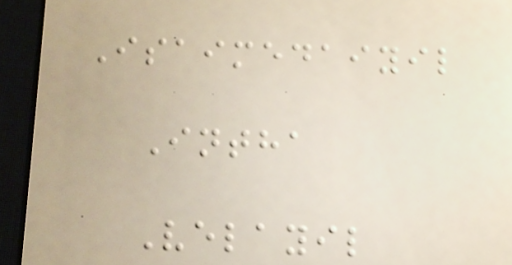Isaimedaiyil
Intha
Velayil
